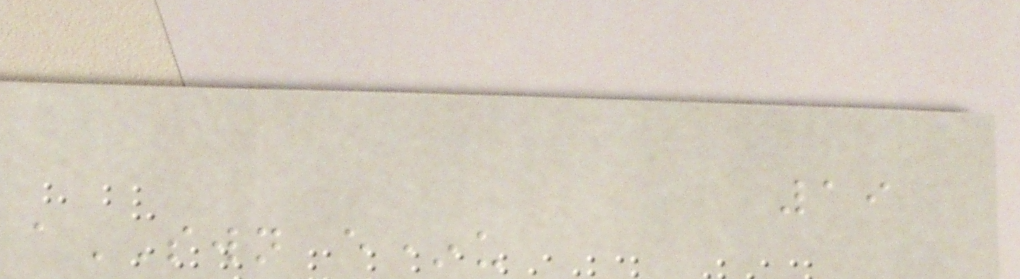19
aSWN e*u
